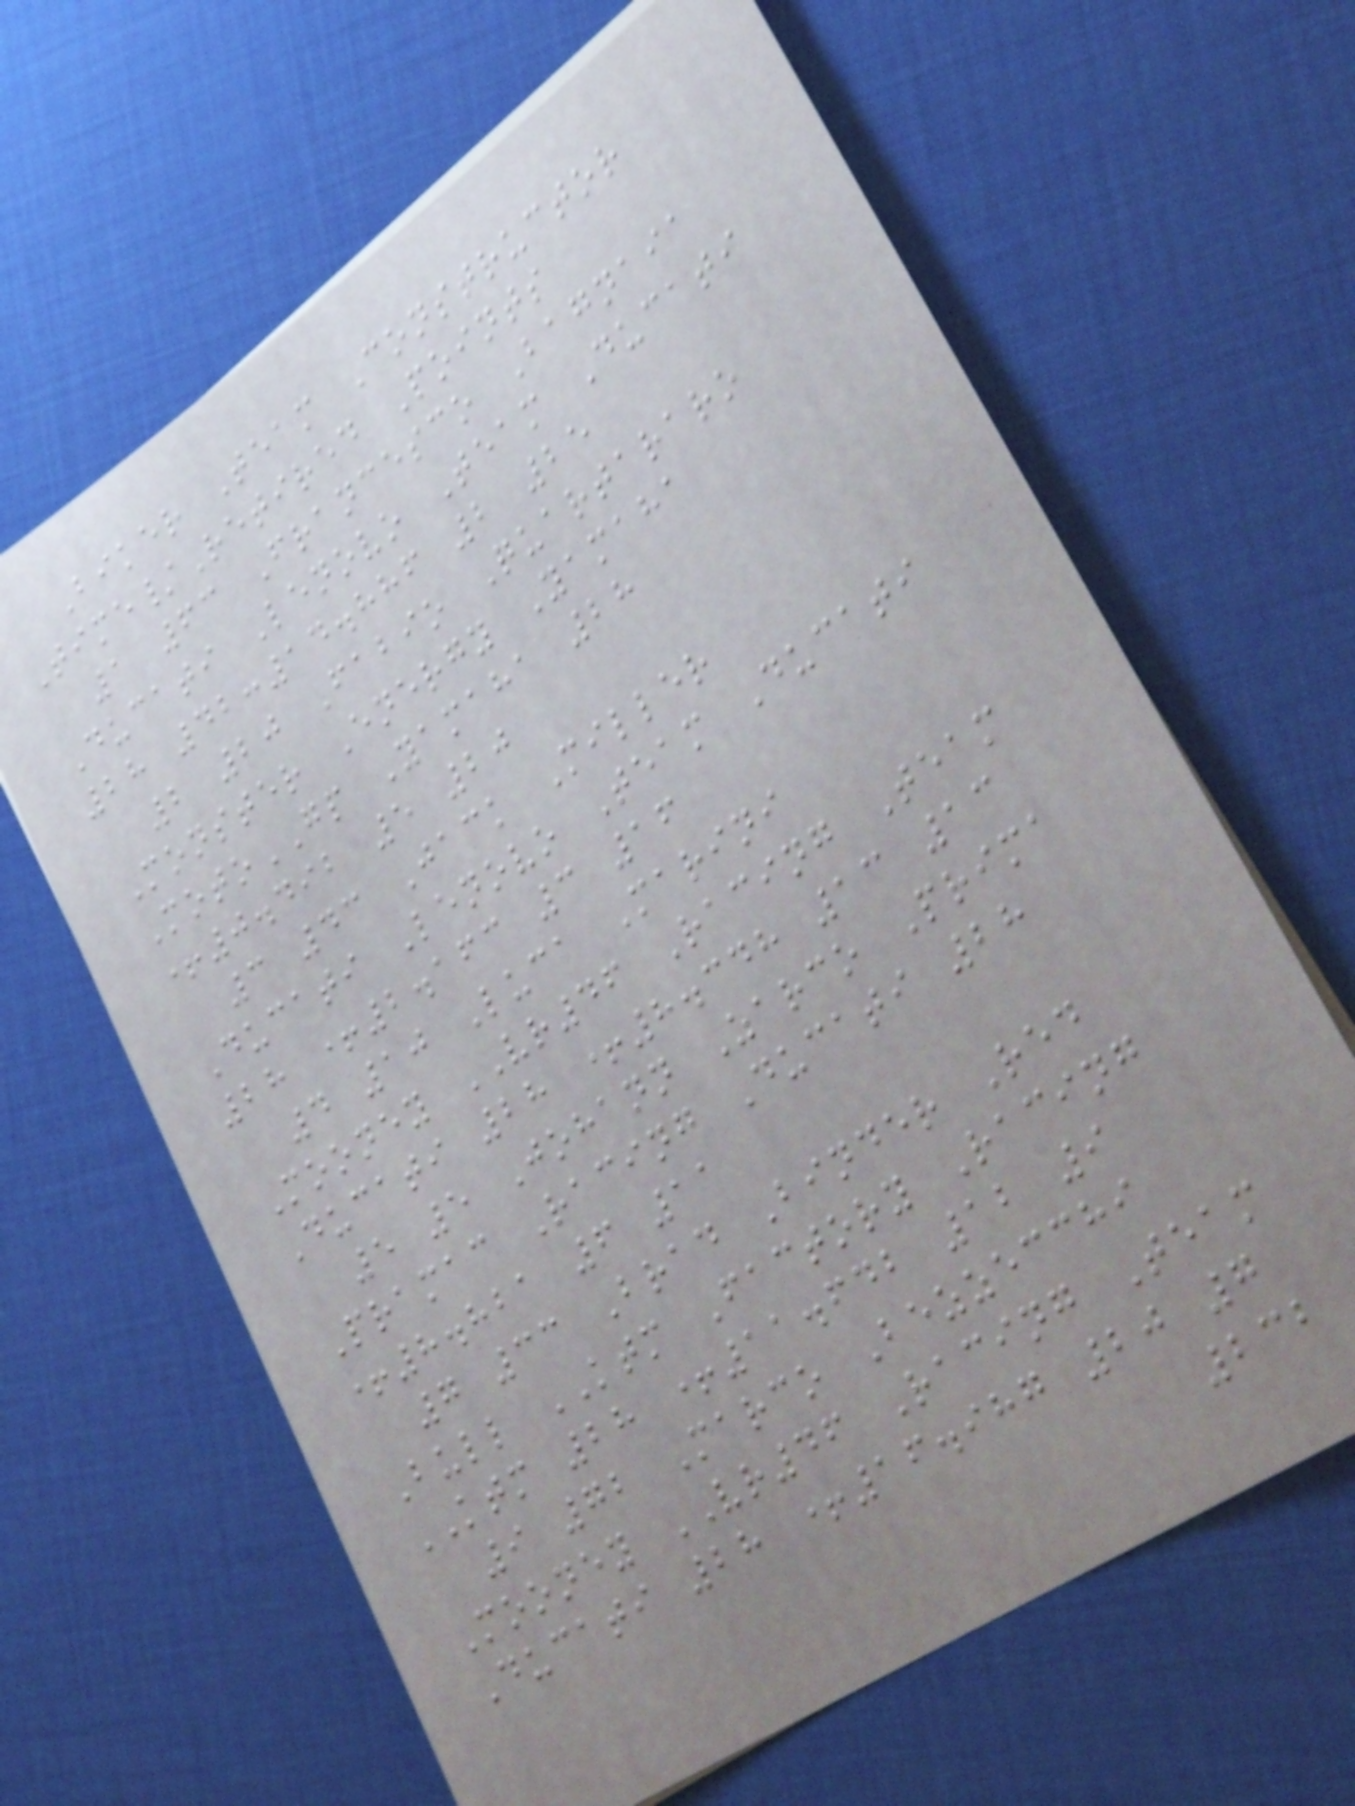Biker Team Constructor
Time/Retired Points
1 63 Francesco Bagnaia
Ducati Lenovo Team Ducati
28 42:14.886 2 25
2 20 Fabio Quartararo
Monster Energy Yamaha
MotoGP Yamaha 28
+0.492 5 20
3 43 Jack Miller
Ducati Lenovo Team Ducati
28 +2.163 3 16
4 10 Luca Marini
Mooney VR46 Racing Team
Ducati 28 +8.348 13 13
5 5 Johann Zarco Prima
Pramac Racing Ducati 28
+8.821 6 11
7 33 Brad Binder Red
Bull KTM Factory Racing
KTM 28 +11.642 12 9
9 72 Marco Bezzecchi
Mooney VR46 Racing Team
Ducati 28 +16.987 20 7
232
